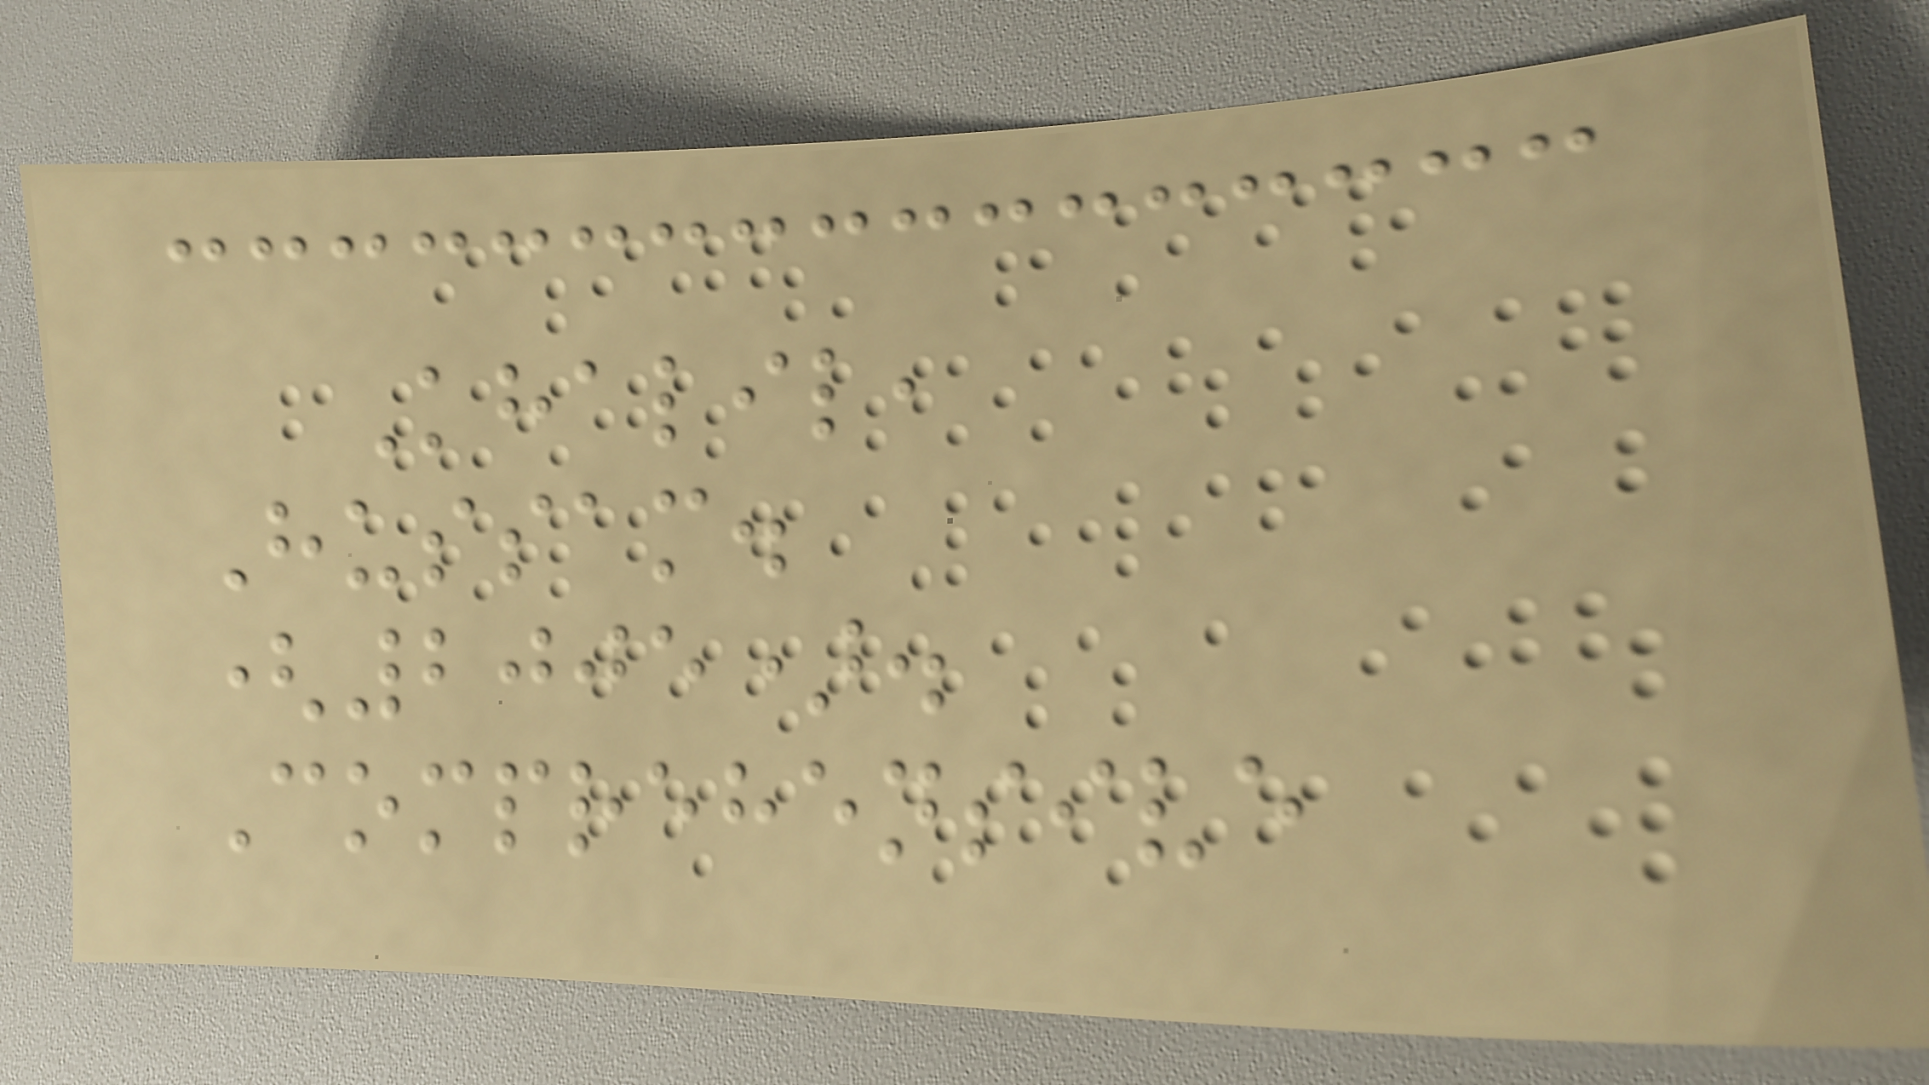Khalil,
Hussam.
(2005).
Comprehensive
